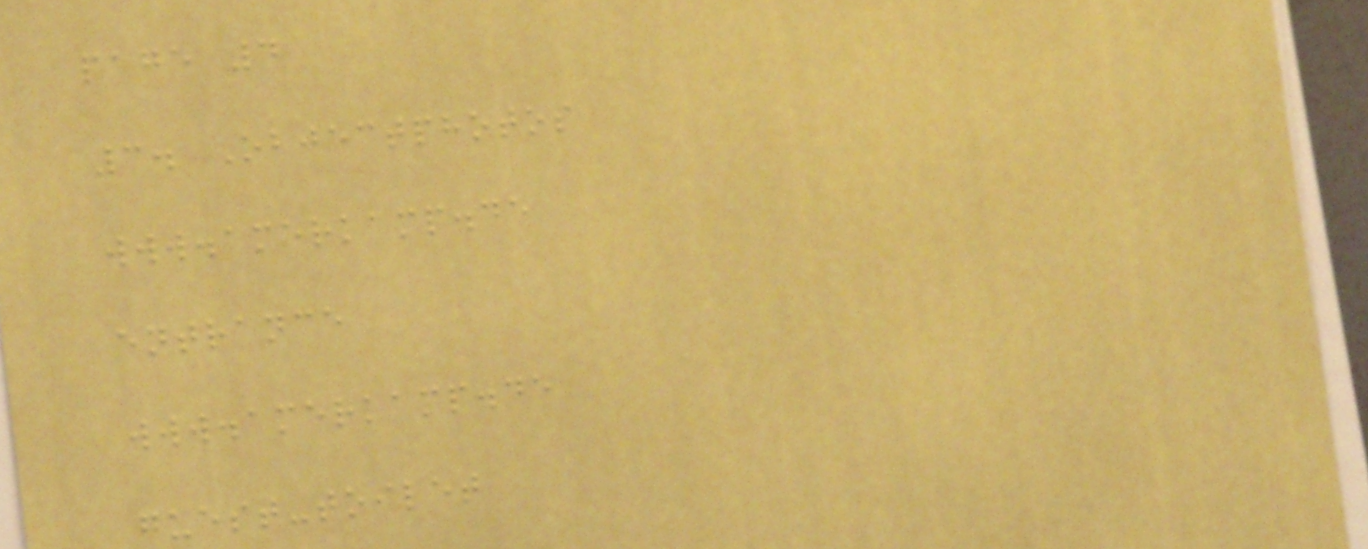page 4
3. Objectphotos
www.amerkamp.de
entrance
www.amerkamp.de
guest-toilet
